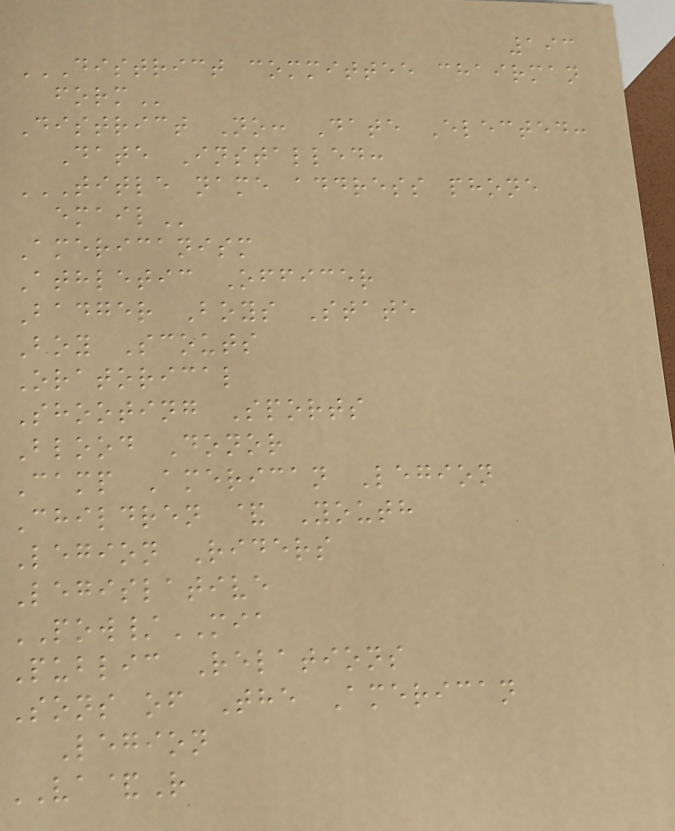193
DISTRICT COMMITTEE CHAIRMAN
FORM
District No: Date Elected:
Date Installed:
TITLE NAME ADDRESS PHONE
EMAIL
Americanism
Athletic Officer
Badger Boys State
Boy Scouts
Oratorical
Shooting Sports
Blood Donor
Camp American Legion
Children & Youth
Legion Riders
Legislative
POW/MIA
Public Relations
Sons of The American
Legion
VA&R
